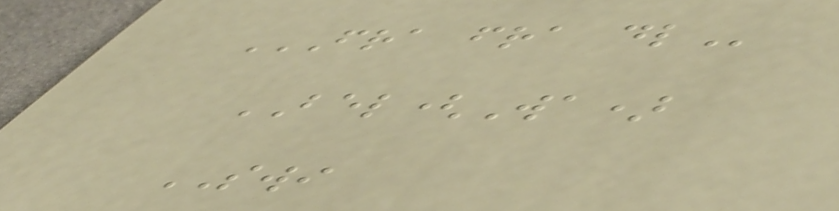FRA FRA DL
BEL(Wa)
SWI
